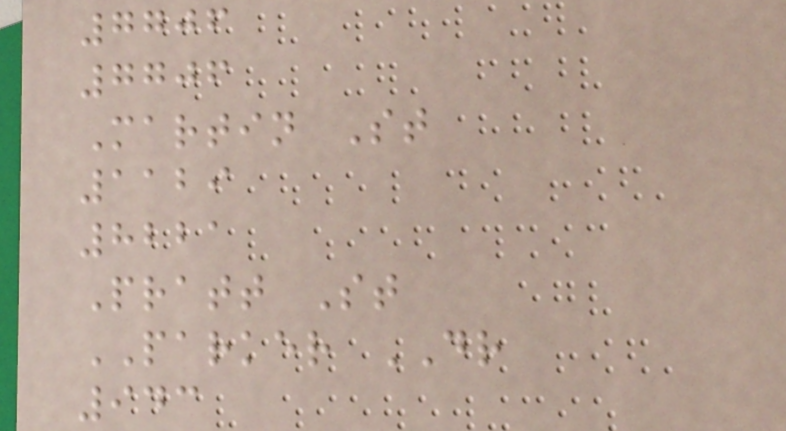7706
7706
Martin St
1129
8221
Pratt St
PARKER DR
943
